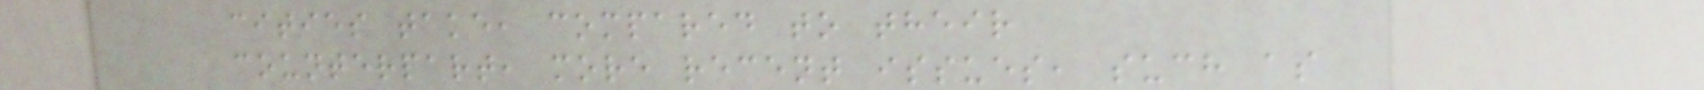cities take, compared to their
counterpart, more recent issues, such as
